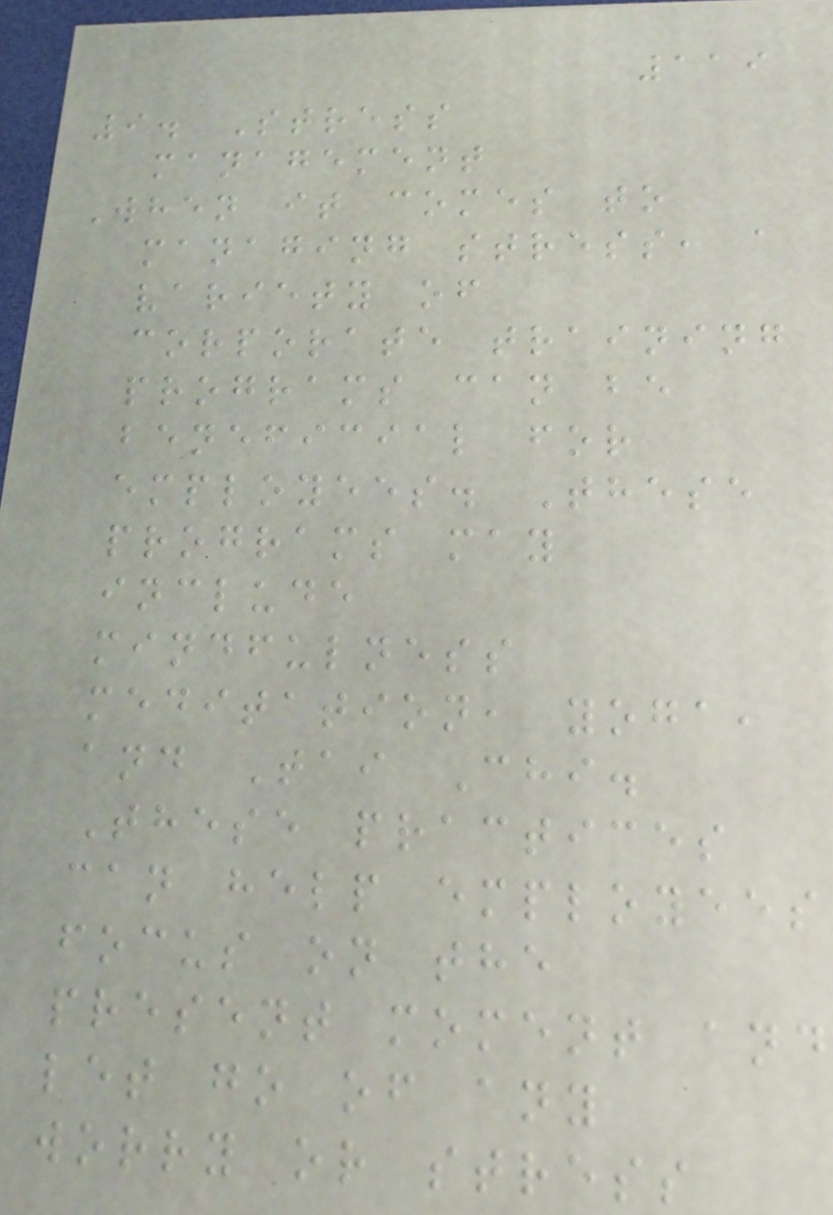119
9. Stress
management
When it comes to
managing stress, a
variety of
corporate training
programs can be
beneficial for
employees. These
programs may
include
mindfulness
meditation, yoga,
and Tai Chi.
These practices
can help employees
focus on the
present moment and
let go of any
worry or stress
